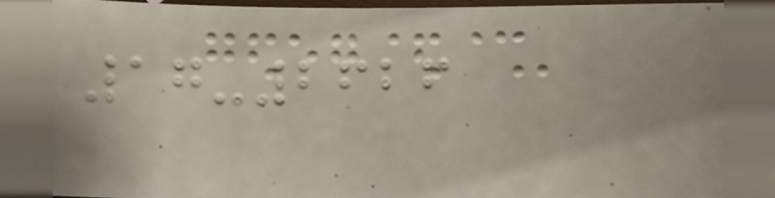17-2626
